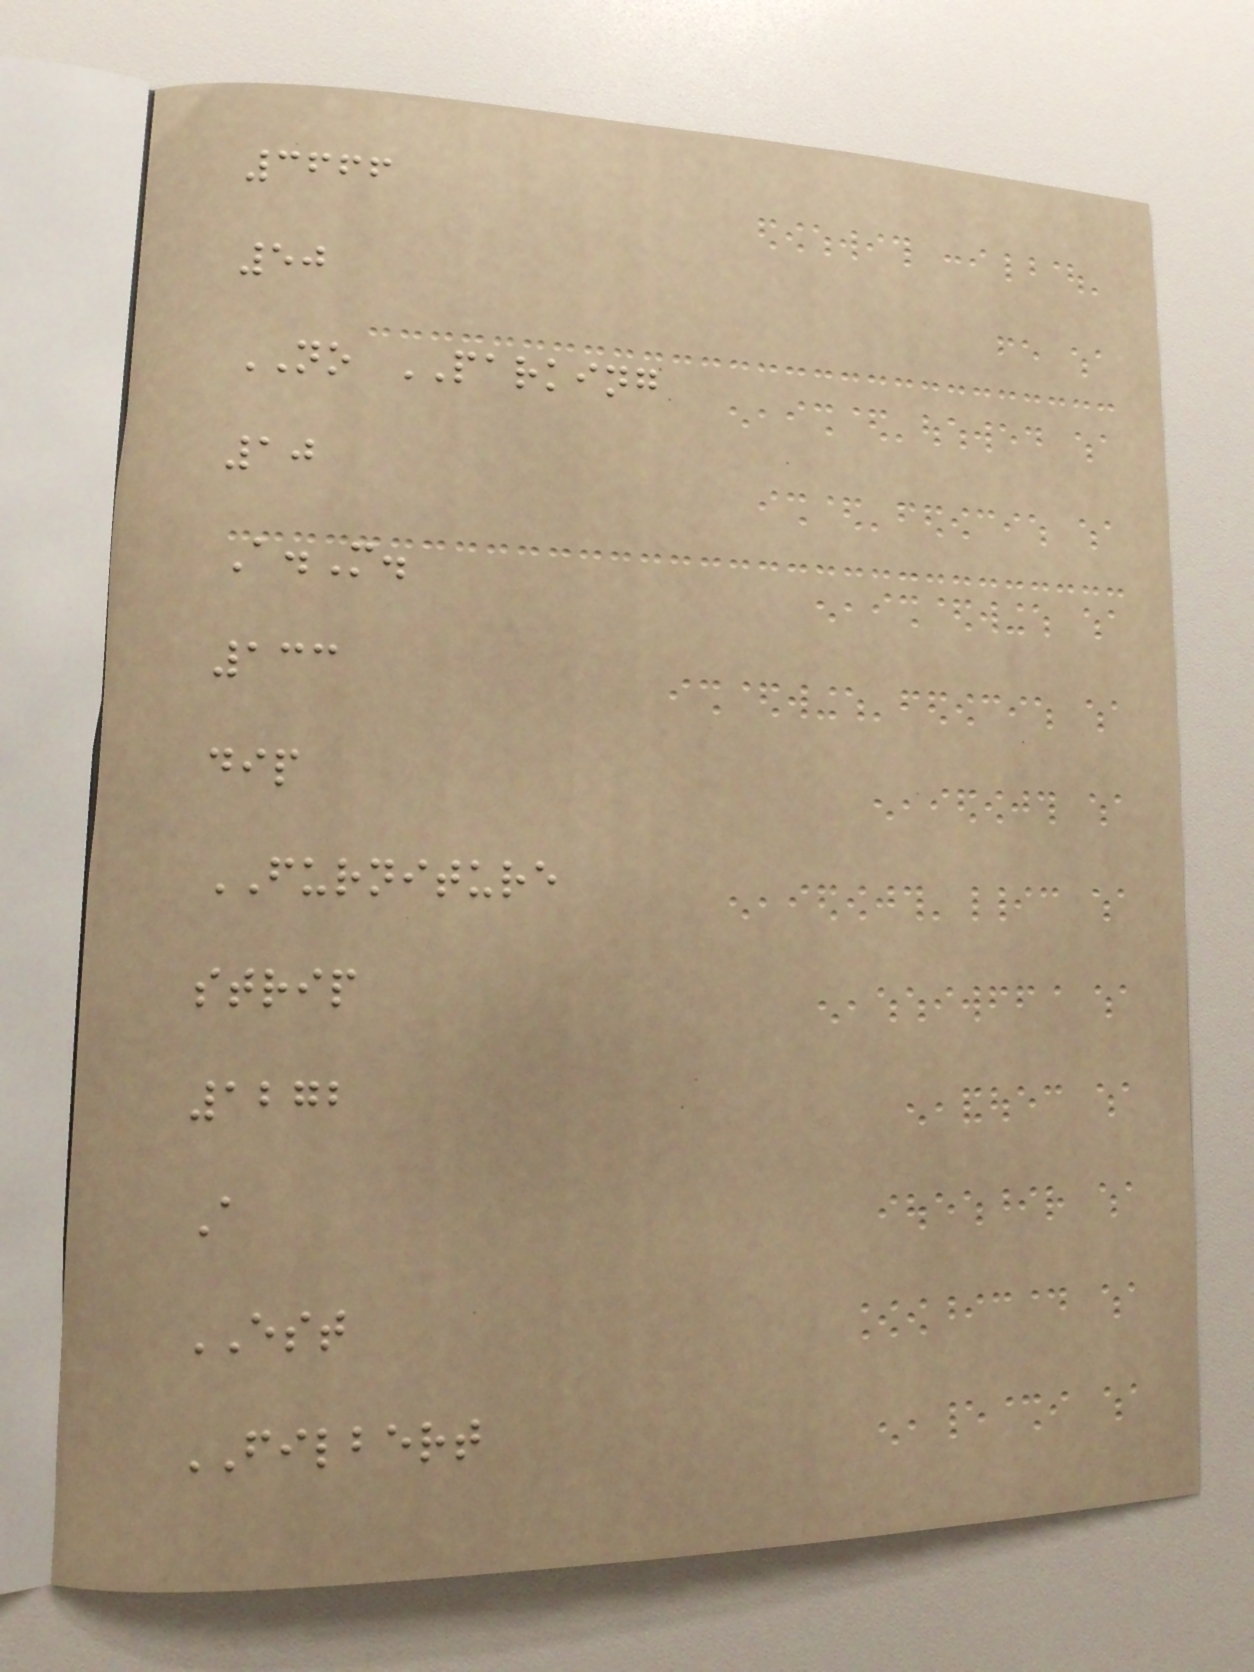3666
50
NO PARKING
10
A.M.
133
dip
FURNITURE
strip
1272
A
EST
FILBERT
